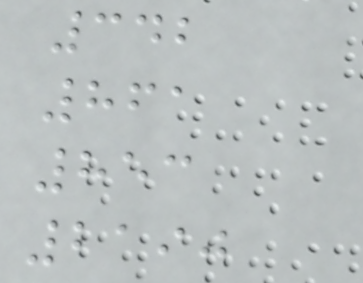342
861
853
2190
